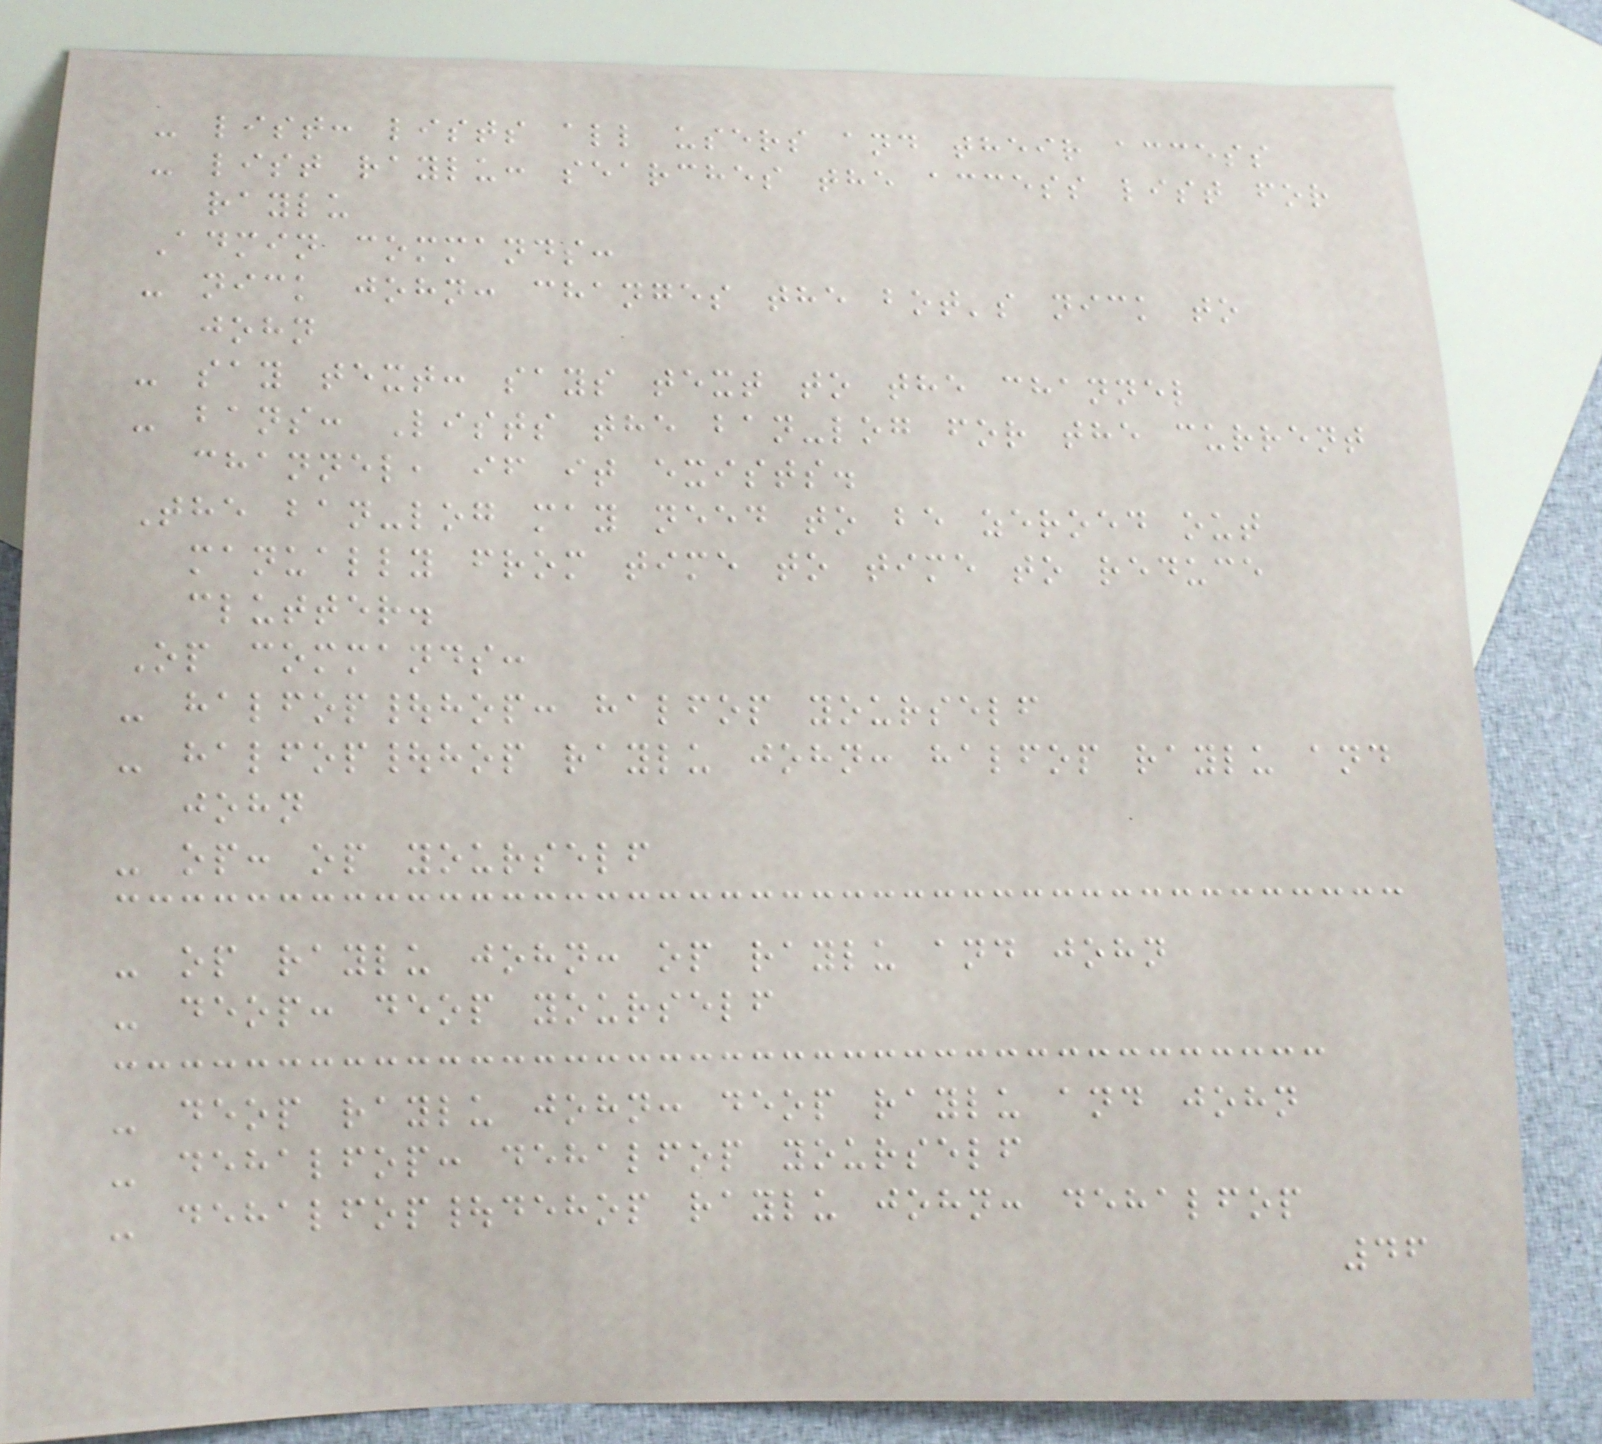- list: lists all users and their access
- list raylu: searches the access list for
raylu
Admin commands:
- nick john: changes the bot's nick to
john
- say text: says text to the channel
- bans: Lists the ban-log for the current
channel, if it exists.
The ban-log may need to be zeroed out
manually from time to time to reduce
clutter.
Op commands:
- halfop|hop: halfop yourself
- halfop|hop raylu john: halfop raylu and
john
- op: op yourself
- op raylu john: op raylu and john
- deop: deop yourself
- deop raylu john: deop raylu and john
- dehalfop: dehalfop yourself
- dehalfop|dehop raylu john: dehalfop
46
